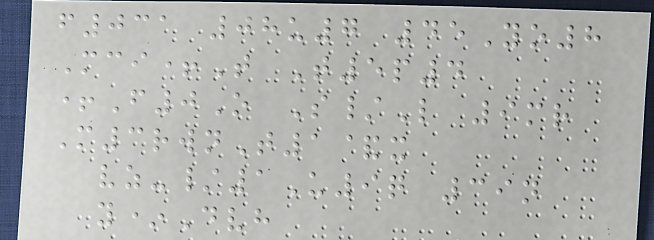f031 08u7 45Yo8
Mci+T T5p4
+F0O S/L 9mr
M3rwnT1&x
vz-/1U9q 39n
y*Dvh
